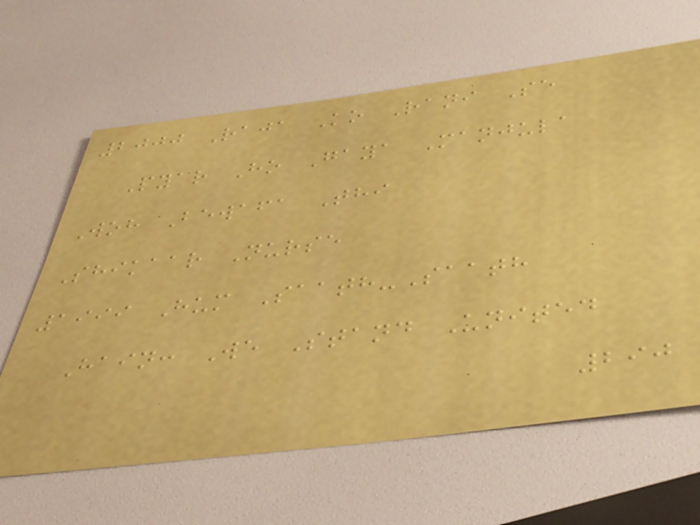2000 Raja Ko Rani Se
Pyar Ho Gaya Manjula
Woh Bewafa Thi
Shikaar Nurse
1999 Hum Saath-Saath
Hain: We Stand United
290
